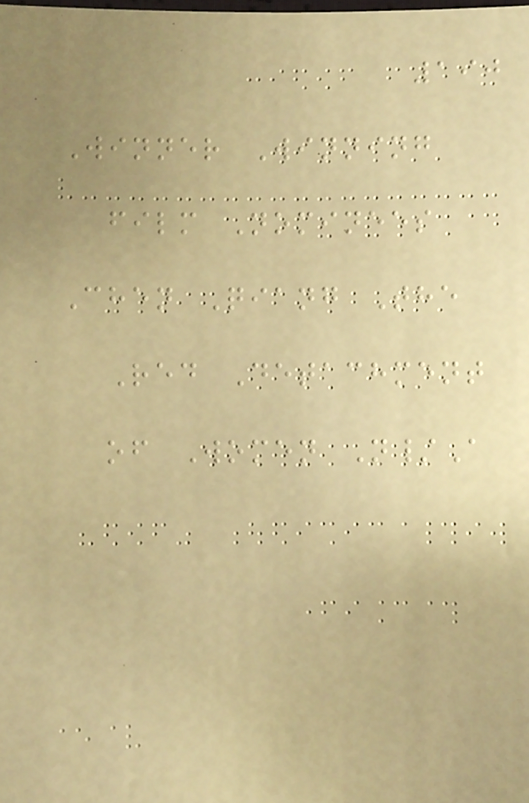190
Winner Winning
film Nominees
Chen Qiang The
Red Detachment
of Women N/A
